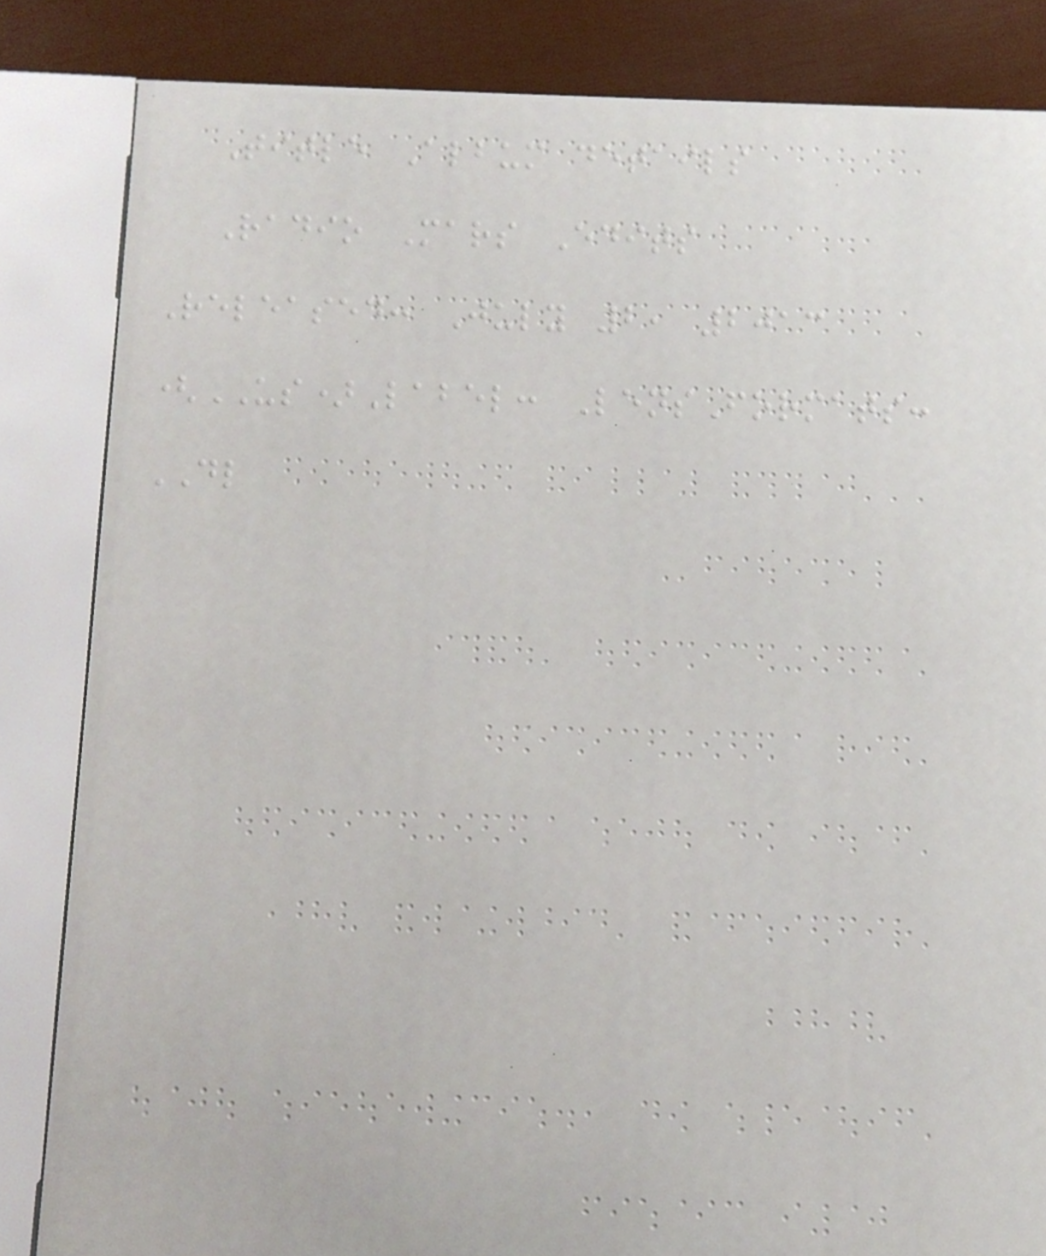Title Album details
Radio Mars Edits
Released: July 2, 2013
(US)Label: LensFormats:
DL
